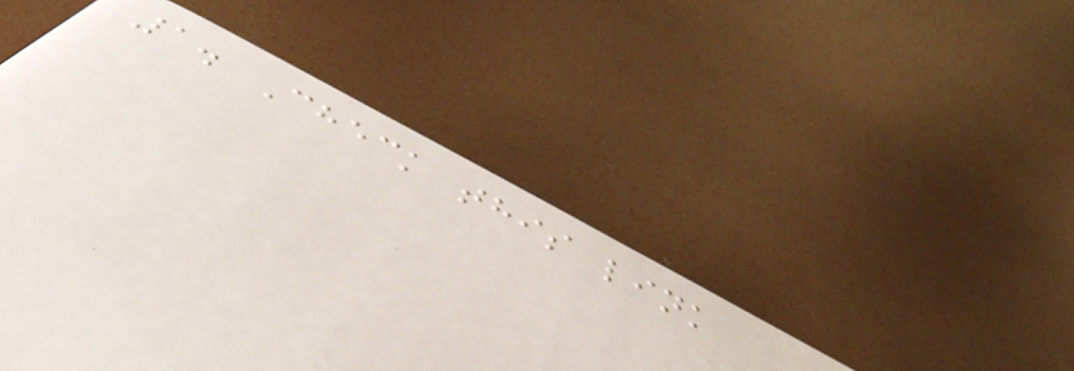1. Check this link
